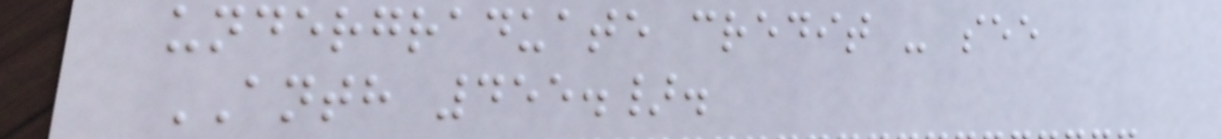undergraduate credit - see
ANTH 455.}.
